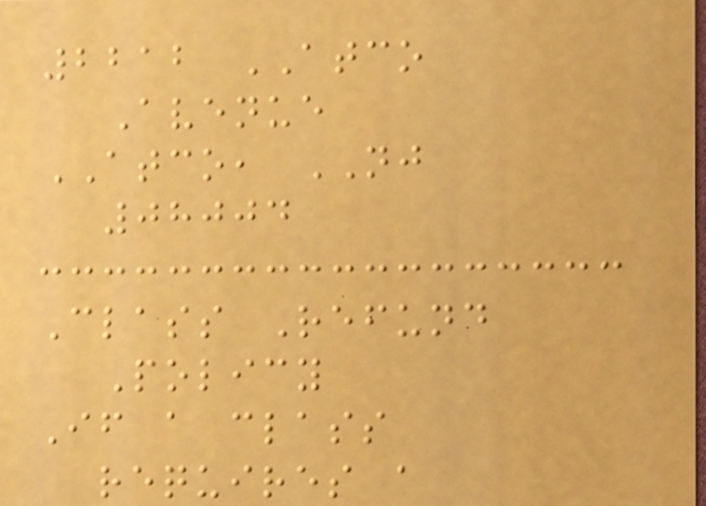2212 ATCO
Avenue
ATCO, NJ
08004
Class Refund
Policy
If a class
requires a
